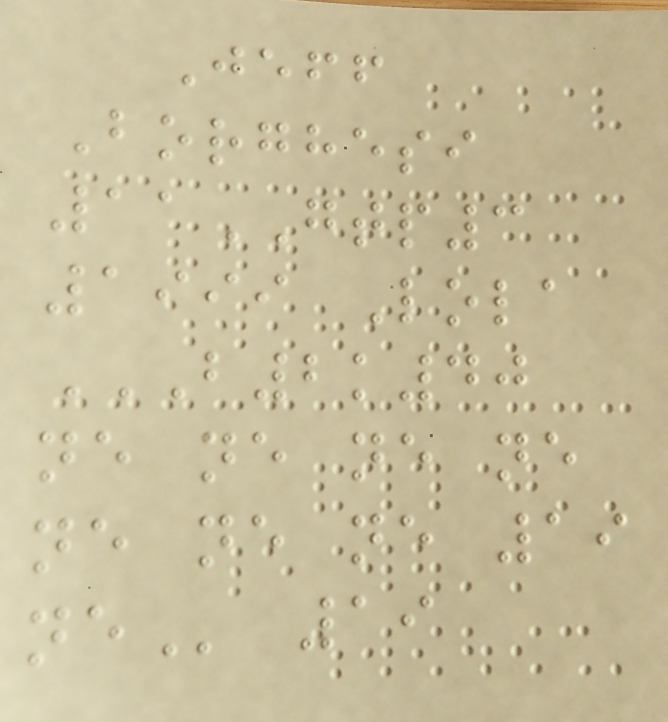Jeff
Borghesi
11GTP3
1999 Lola
B2K40
NE NE NE NE
NE NE NE 19
NE 19
